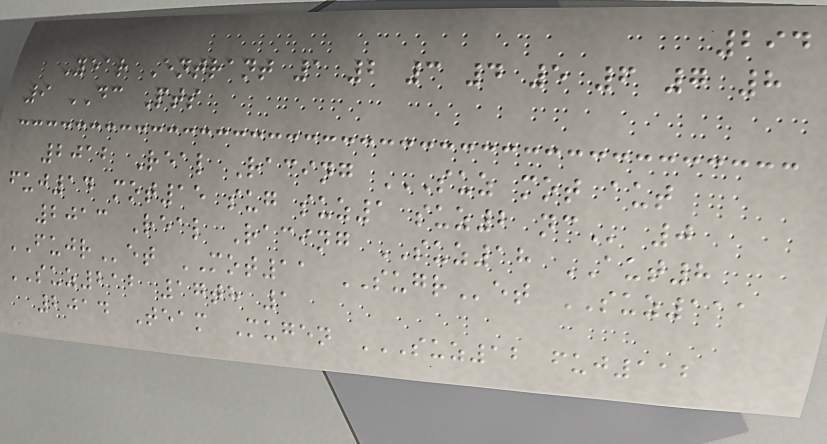294
Year Entrant 1 2 3 4 5 6 7 8
9 DC Pts
2012 Real Racing SUZ MOT AUT
FUJ14 MOT15 SUG SUZ1 SUZ2 NC 0
2013 Real Racing SUZ18 AUT8
FUJRet MOT11 SUGRet SUZ111
SUZ212 17th 1
2014 Team Mugen SUZ12 FUJ112
